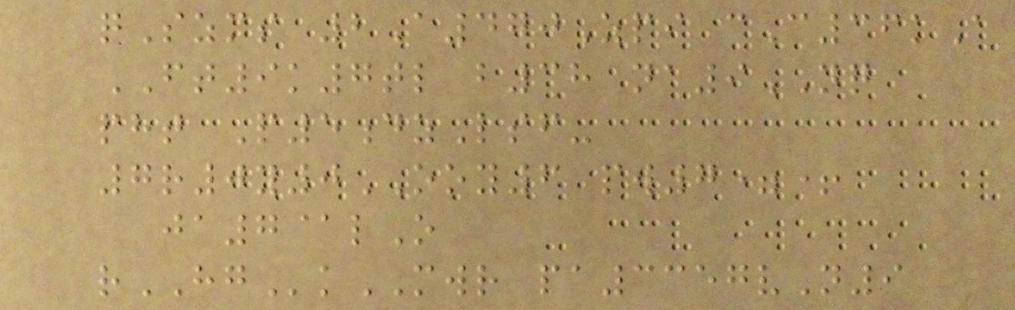qSzms 2A470Zpi cC36kA
FT9k7tl b38 na9NQ
pht P5dzLsf-
7r0y0OOY6 pw7=+
ja7@lO
rHGkMWR pa3357vN9
